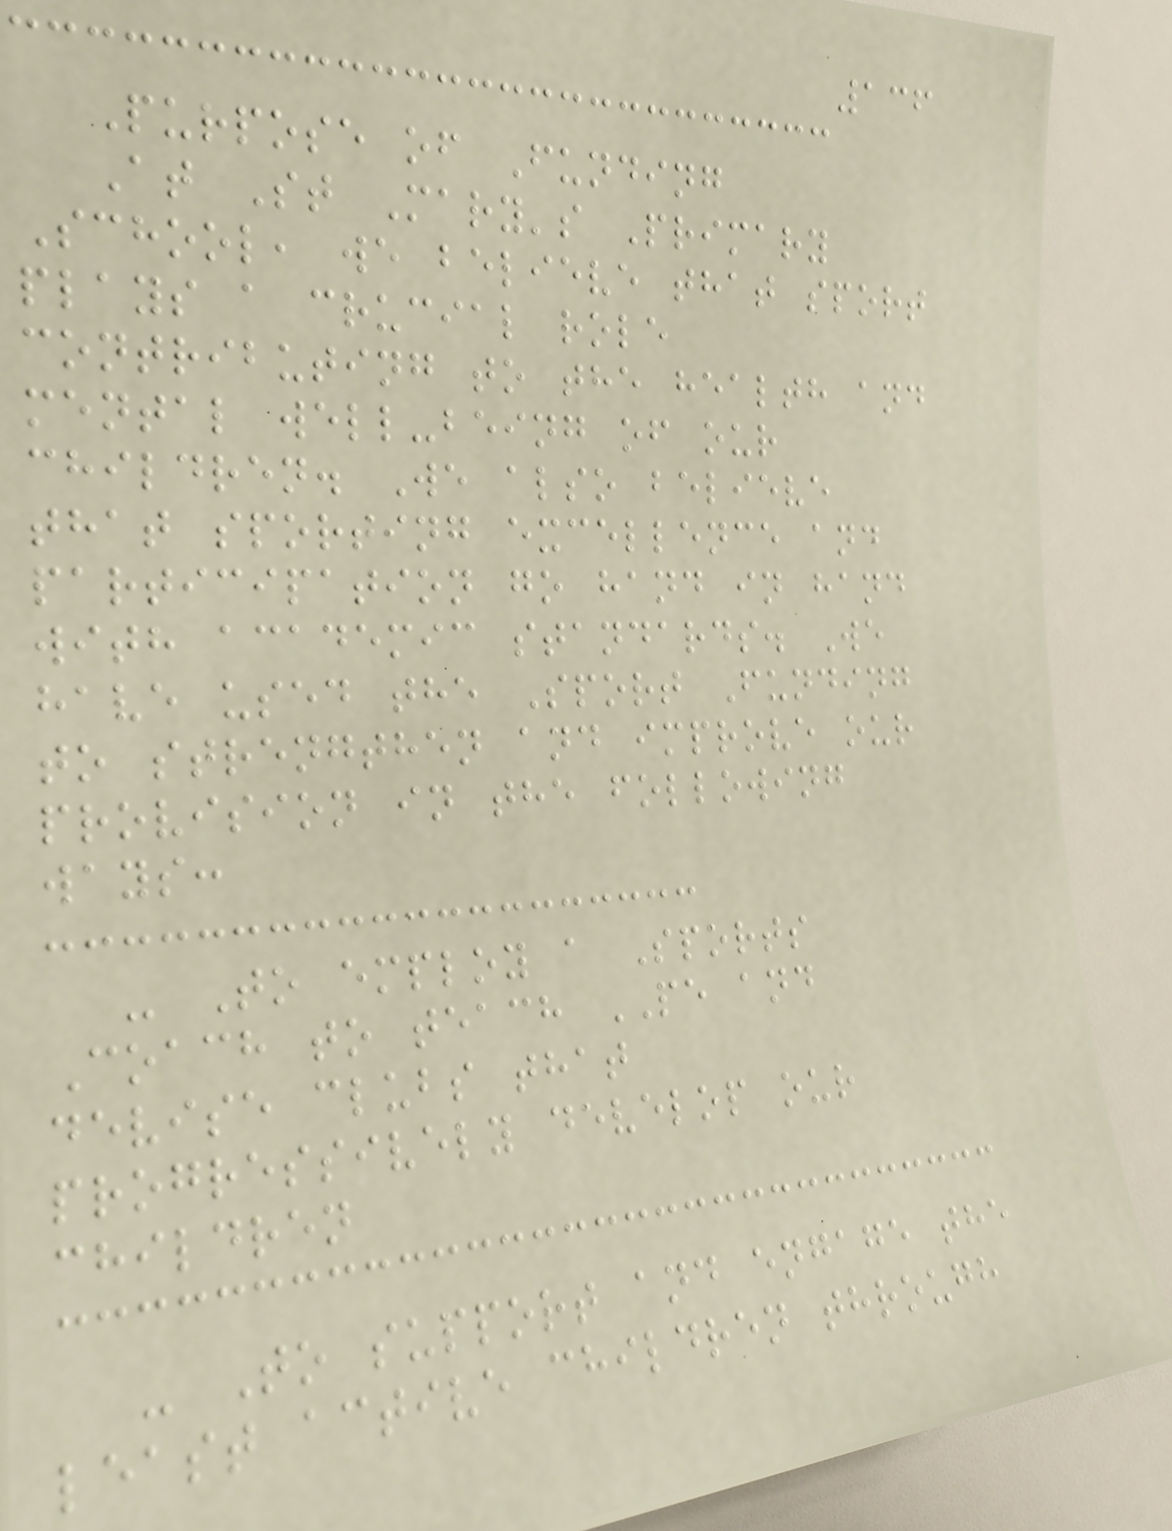136
Purpose of Funding
At St Mary's Primary
School, we believe that sport
plays a crucial role
contributing to the health and
mental well-being of our
children. We also believe
that sporting excellence and
participation go hand in hand
with academic standards. We
have used the Sport Funding
to strengthen and improve our
provision in the following
ways:
- To employ a Sports
Coach to teach PE and
devise clubs that
progressively develop our
children
- To support and engage the
least active children through
